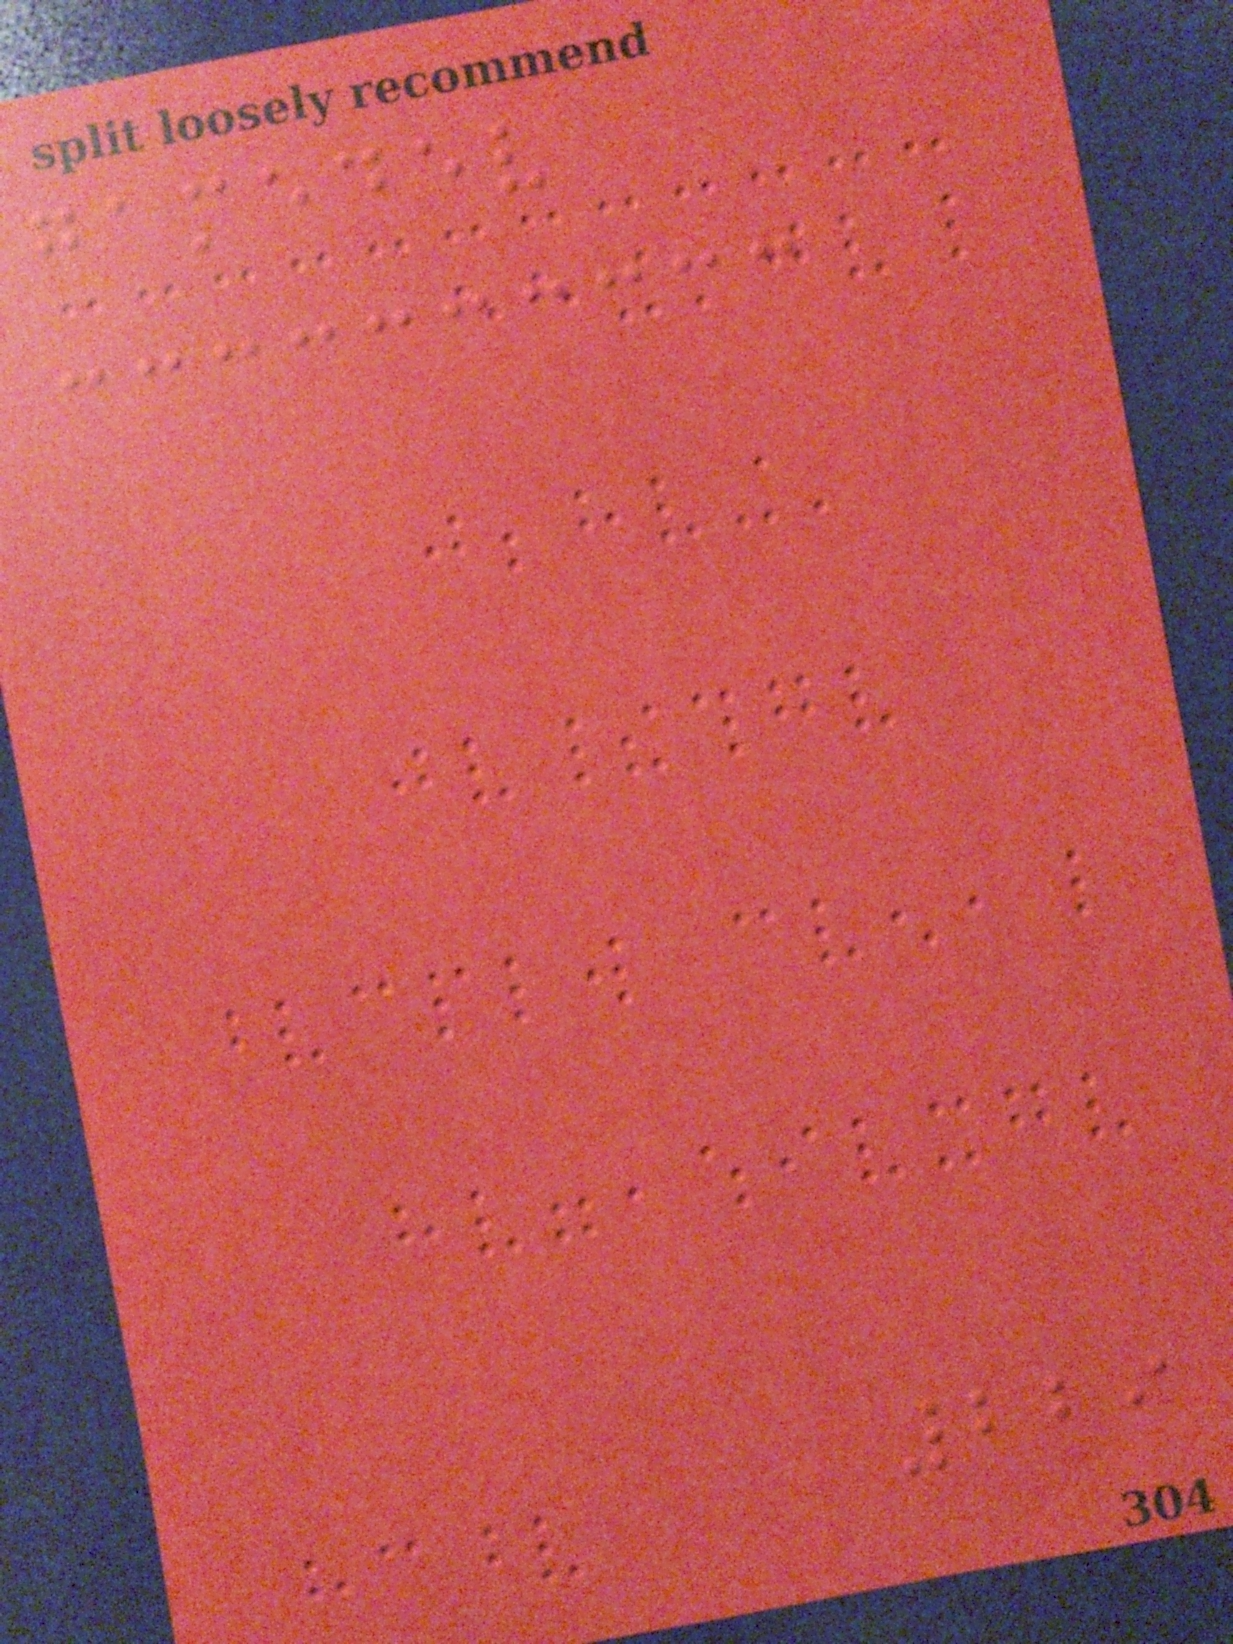gamedev
229
